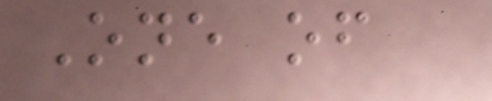One of
